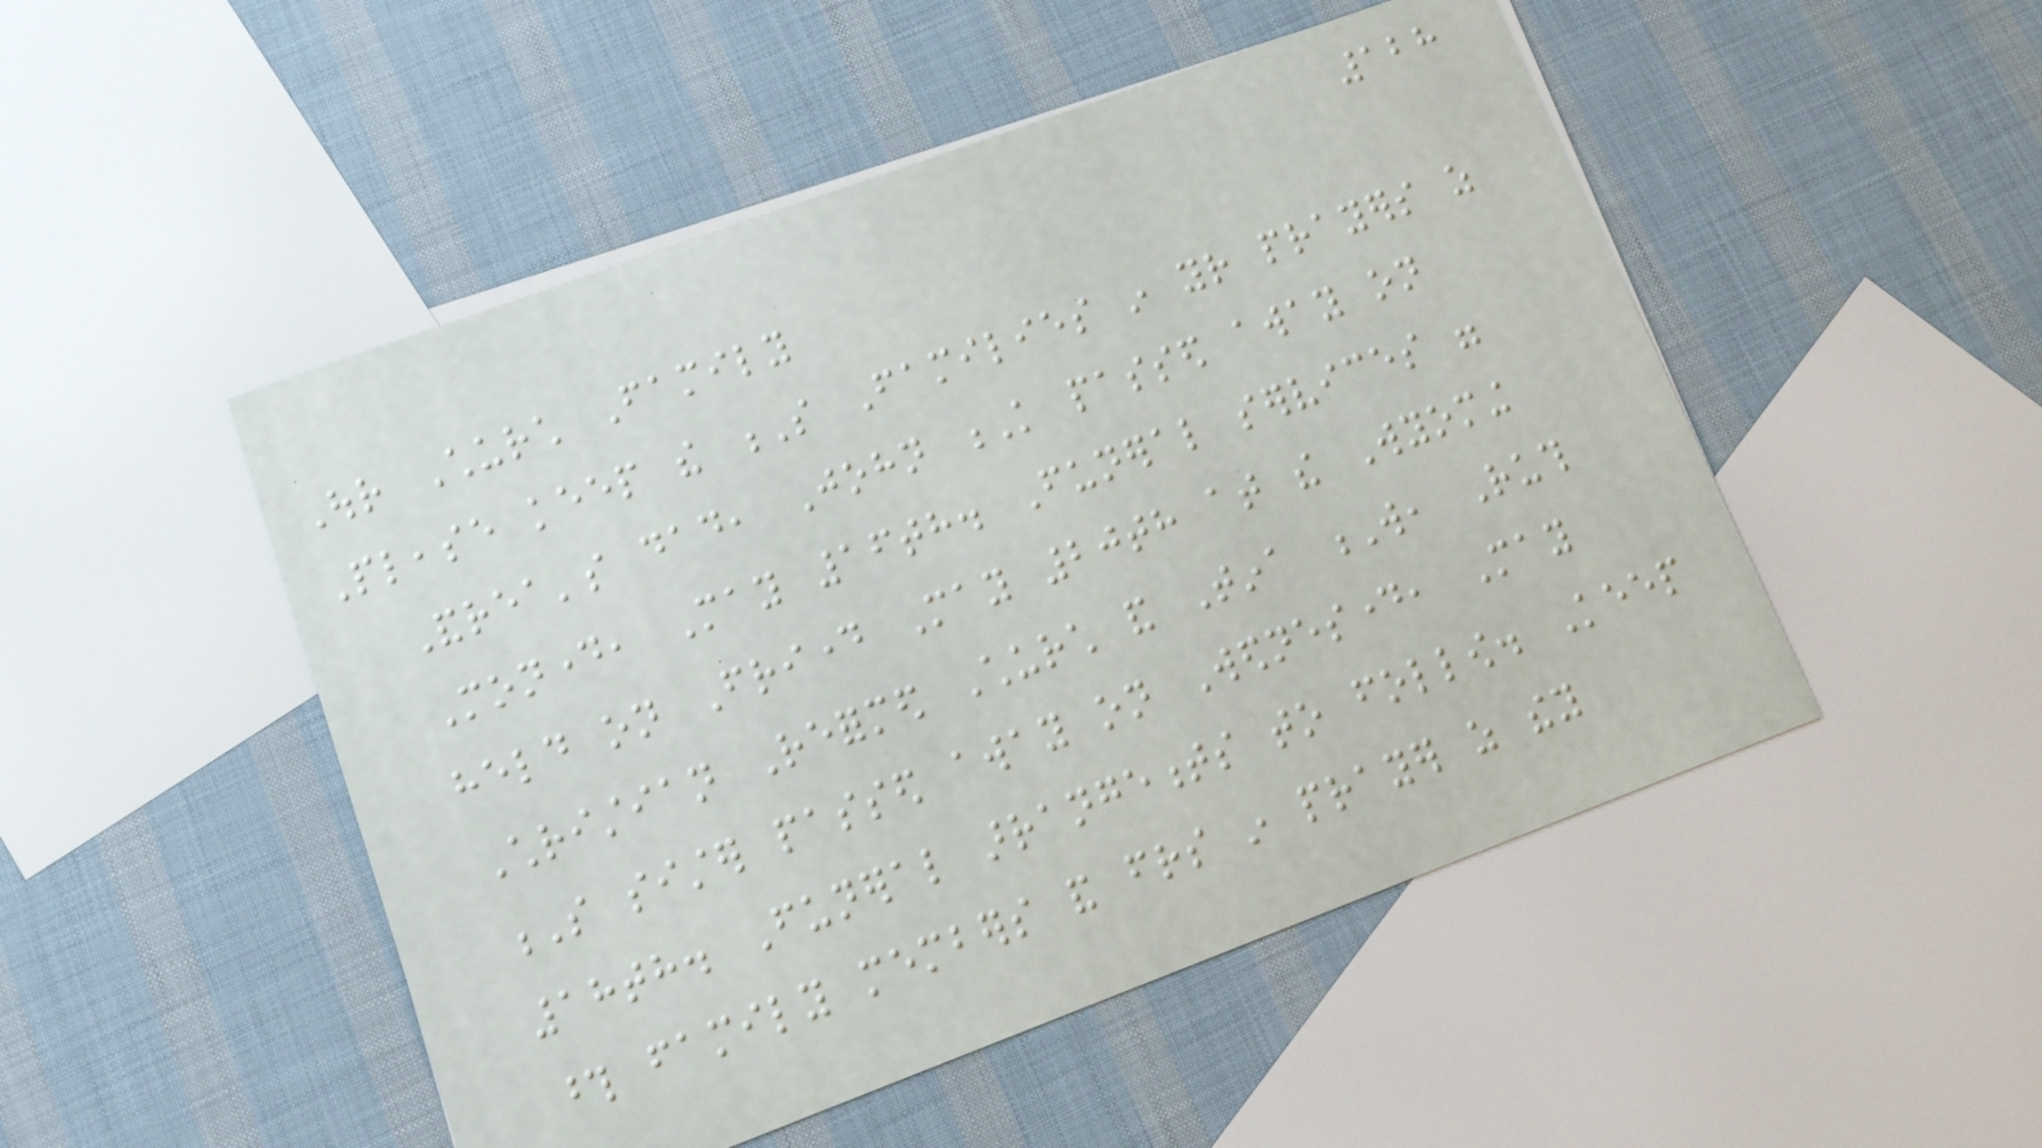128
Our Church Family
Please keep the S Families in your prayers as
Andrea's dad, John K passed away on
Monday, May 16th. Funeral services were
held on Friday May 20th at the Wyoming
Christian Reformed Church and Tina W, Ruth
S sister passed away on Wednesday, May
18th. Funeral arrangements to follow. Keep
those family members and friends in prayer as they
